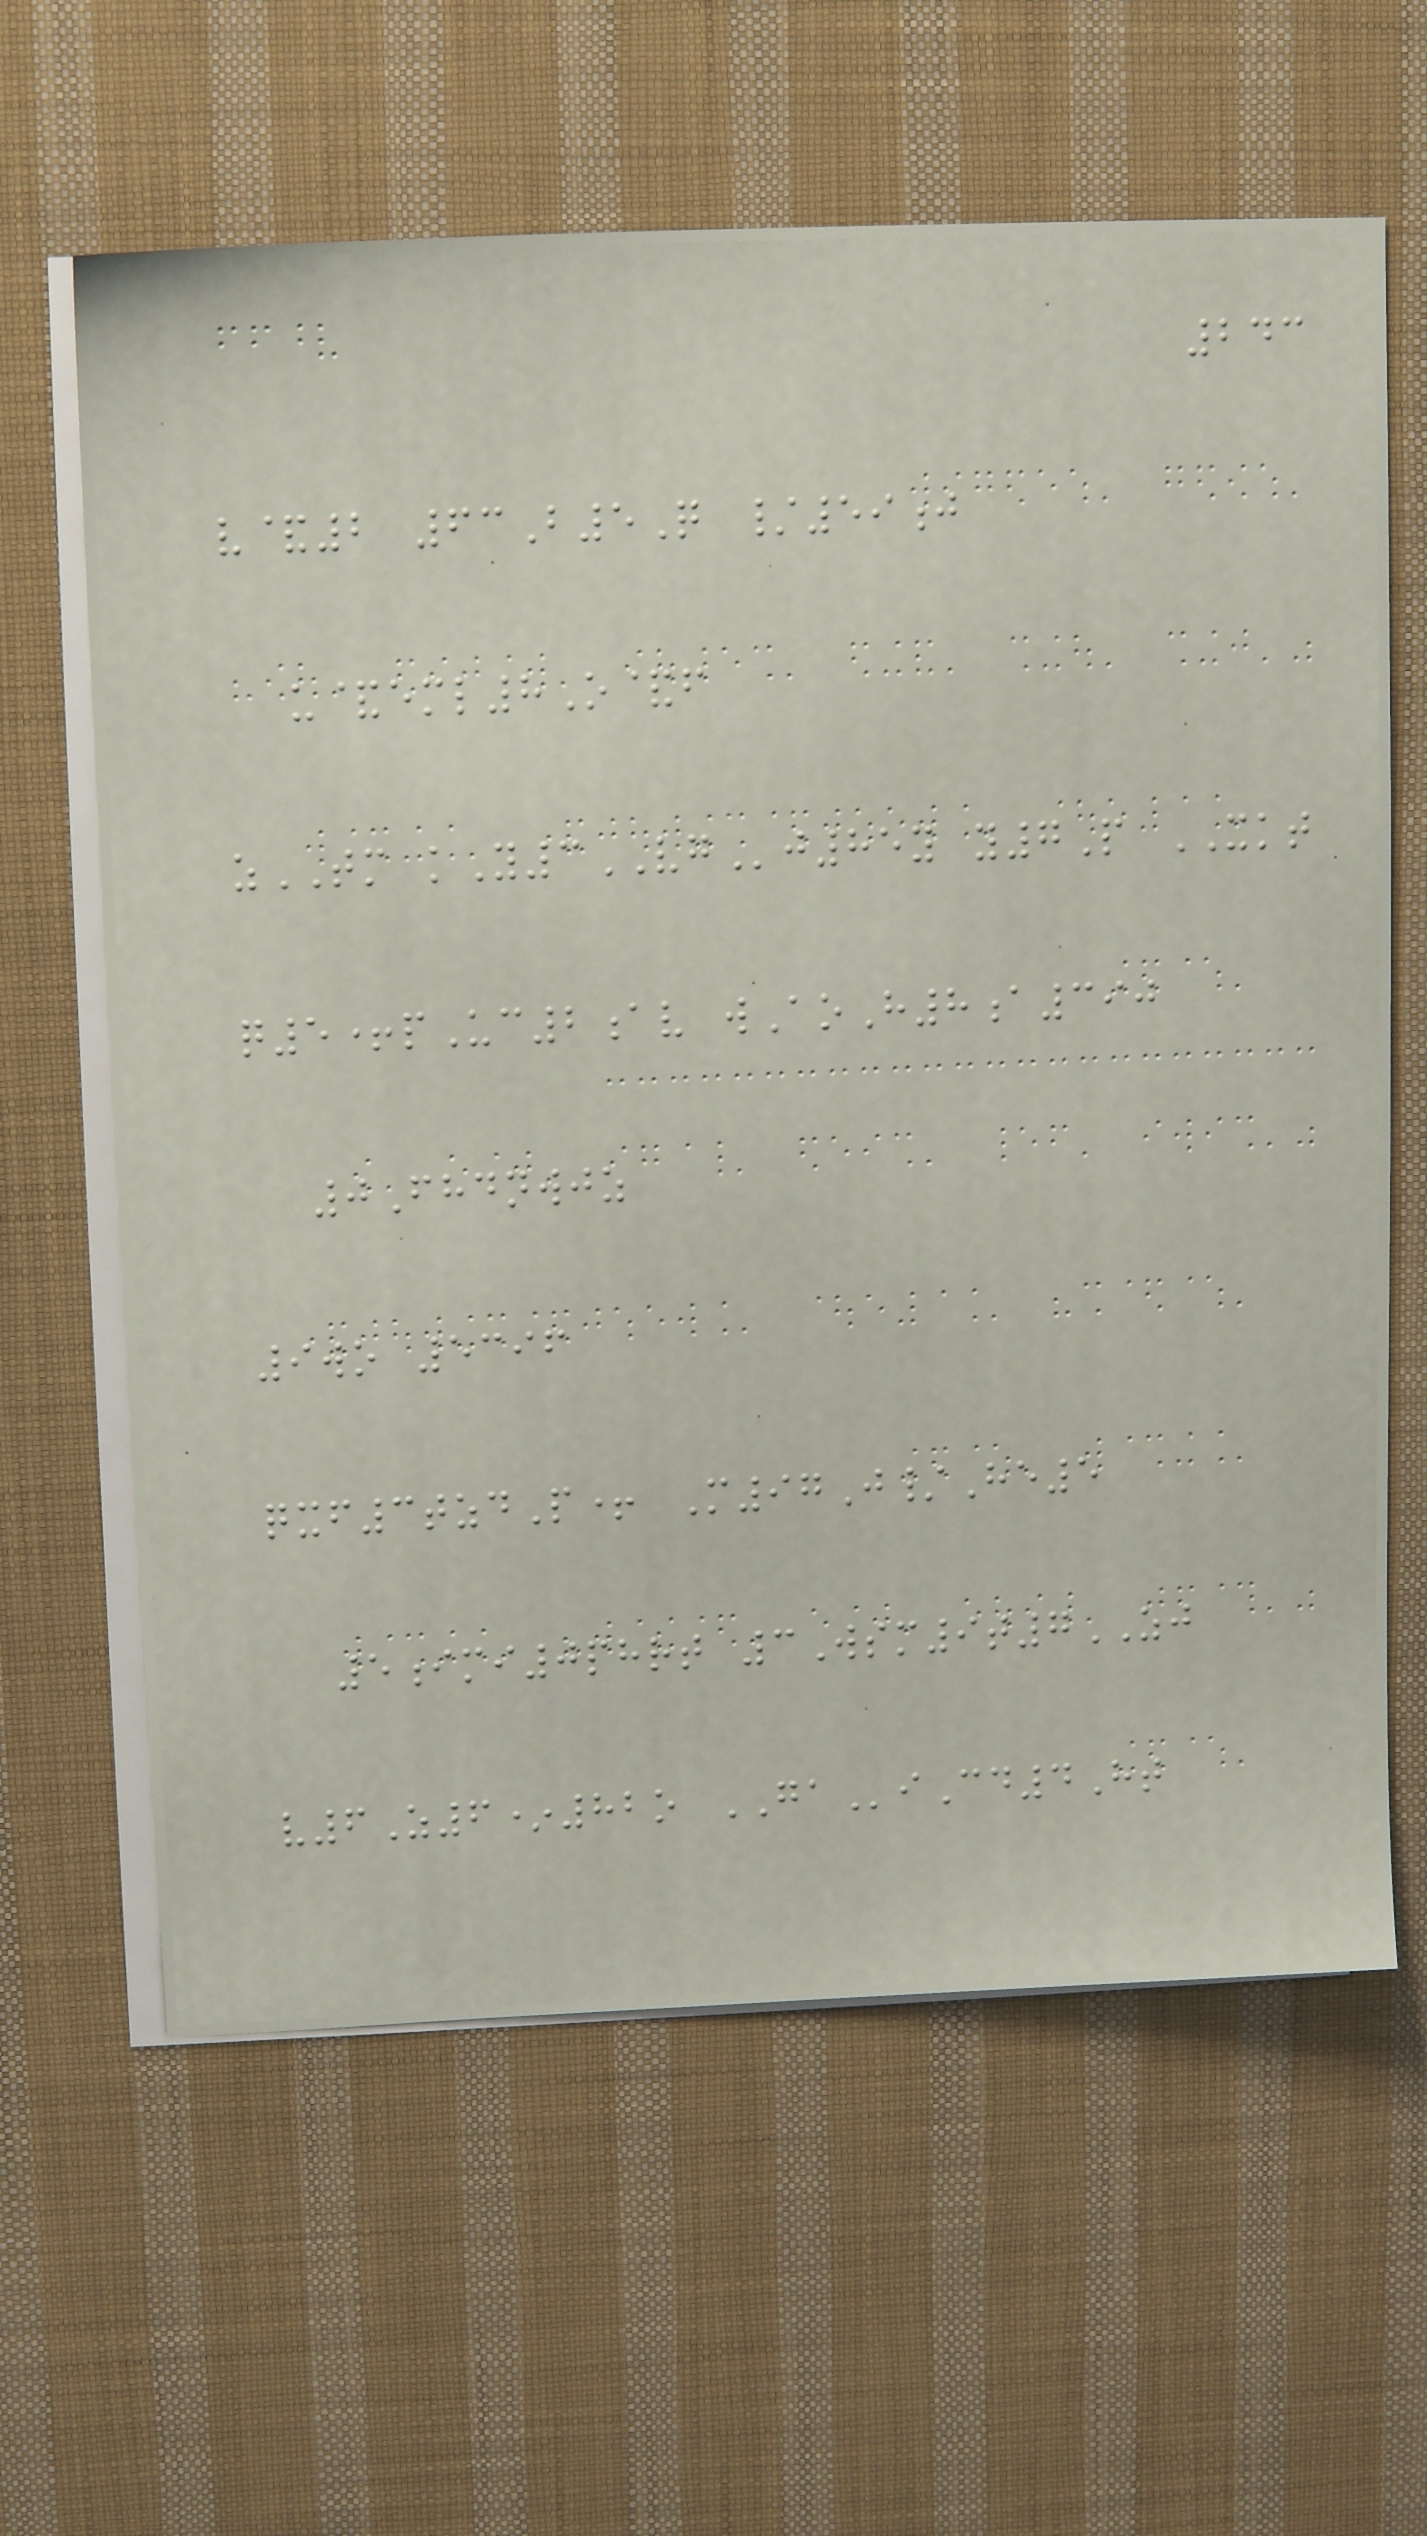243
v&2 63B5Q /59j
u&eml8O&f
zTM kY3VGj85y y7P XKT
q5+pUc2av wAoH8a390
0Fhdnwjz
9wo 5396
qxf3tzdP+ M97J/He5
5imi0phrt 3Wsm9t7ZJ
v6Z6*82o GAiCd4Ht
